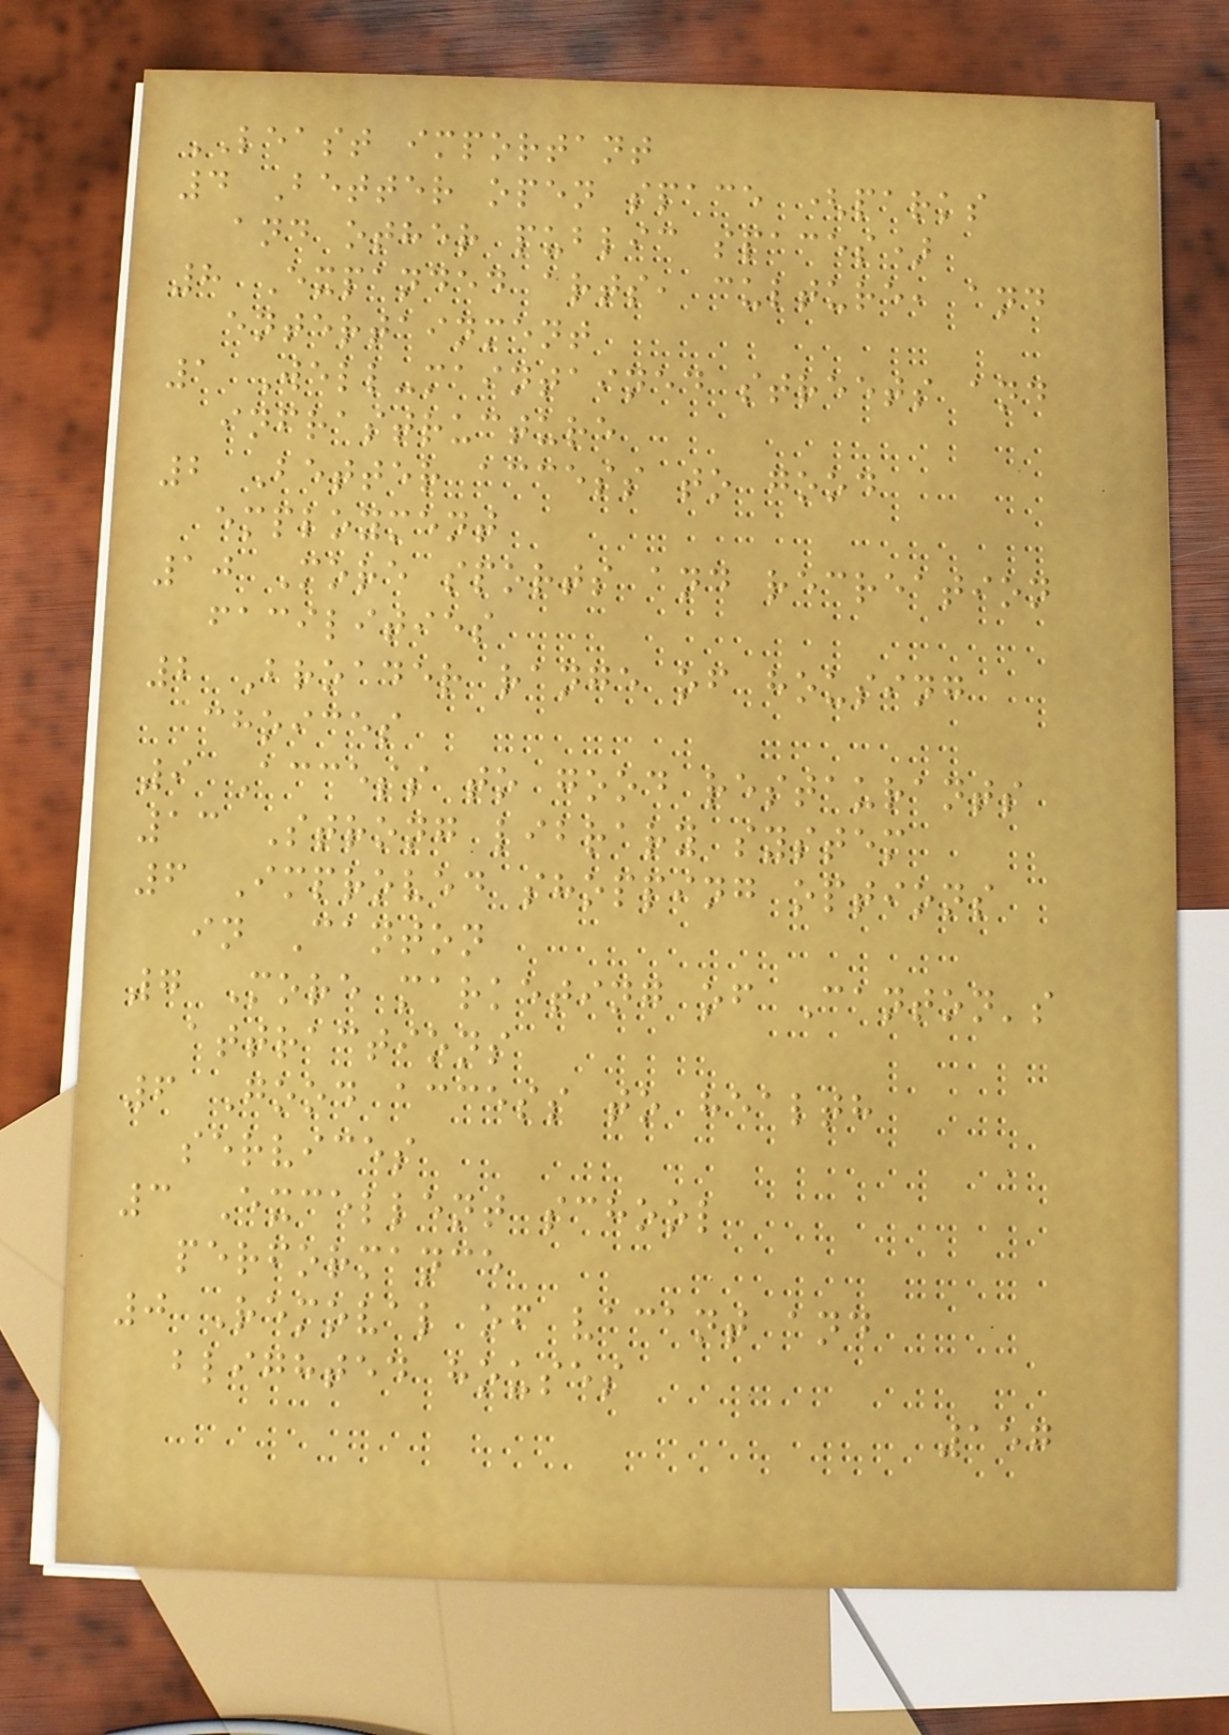LEAST important
4 Better open space (parks
and other public spaces)
8 Expanded arts, culture, and
entertainment
1 Well-maintained streets and
infrastructure
2 Better access to good
employment
10 More sports and recreation
facilities
2 Broader range of housing
choices
9 Access to good restaurants
13 Strong library system
6 Improved shopping options
in Canton
7 More marketing of Canton's
attractions
6 Good access to health
services
3 Excellent school
performance
0 Removal of vacant and
blighted houses
157
